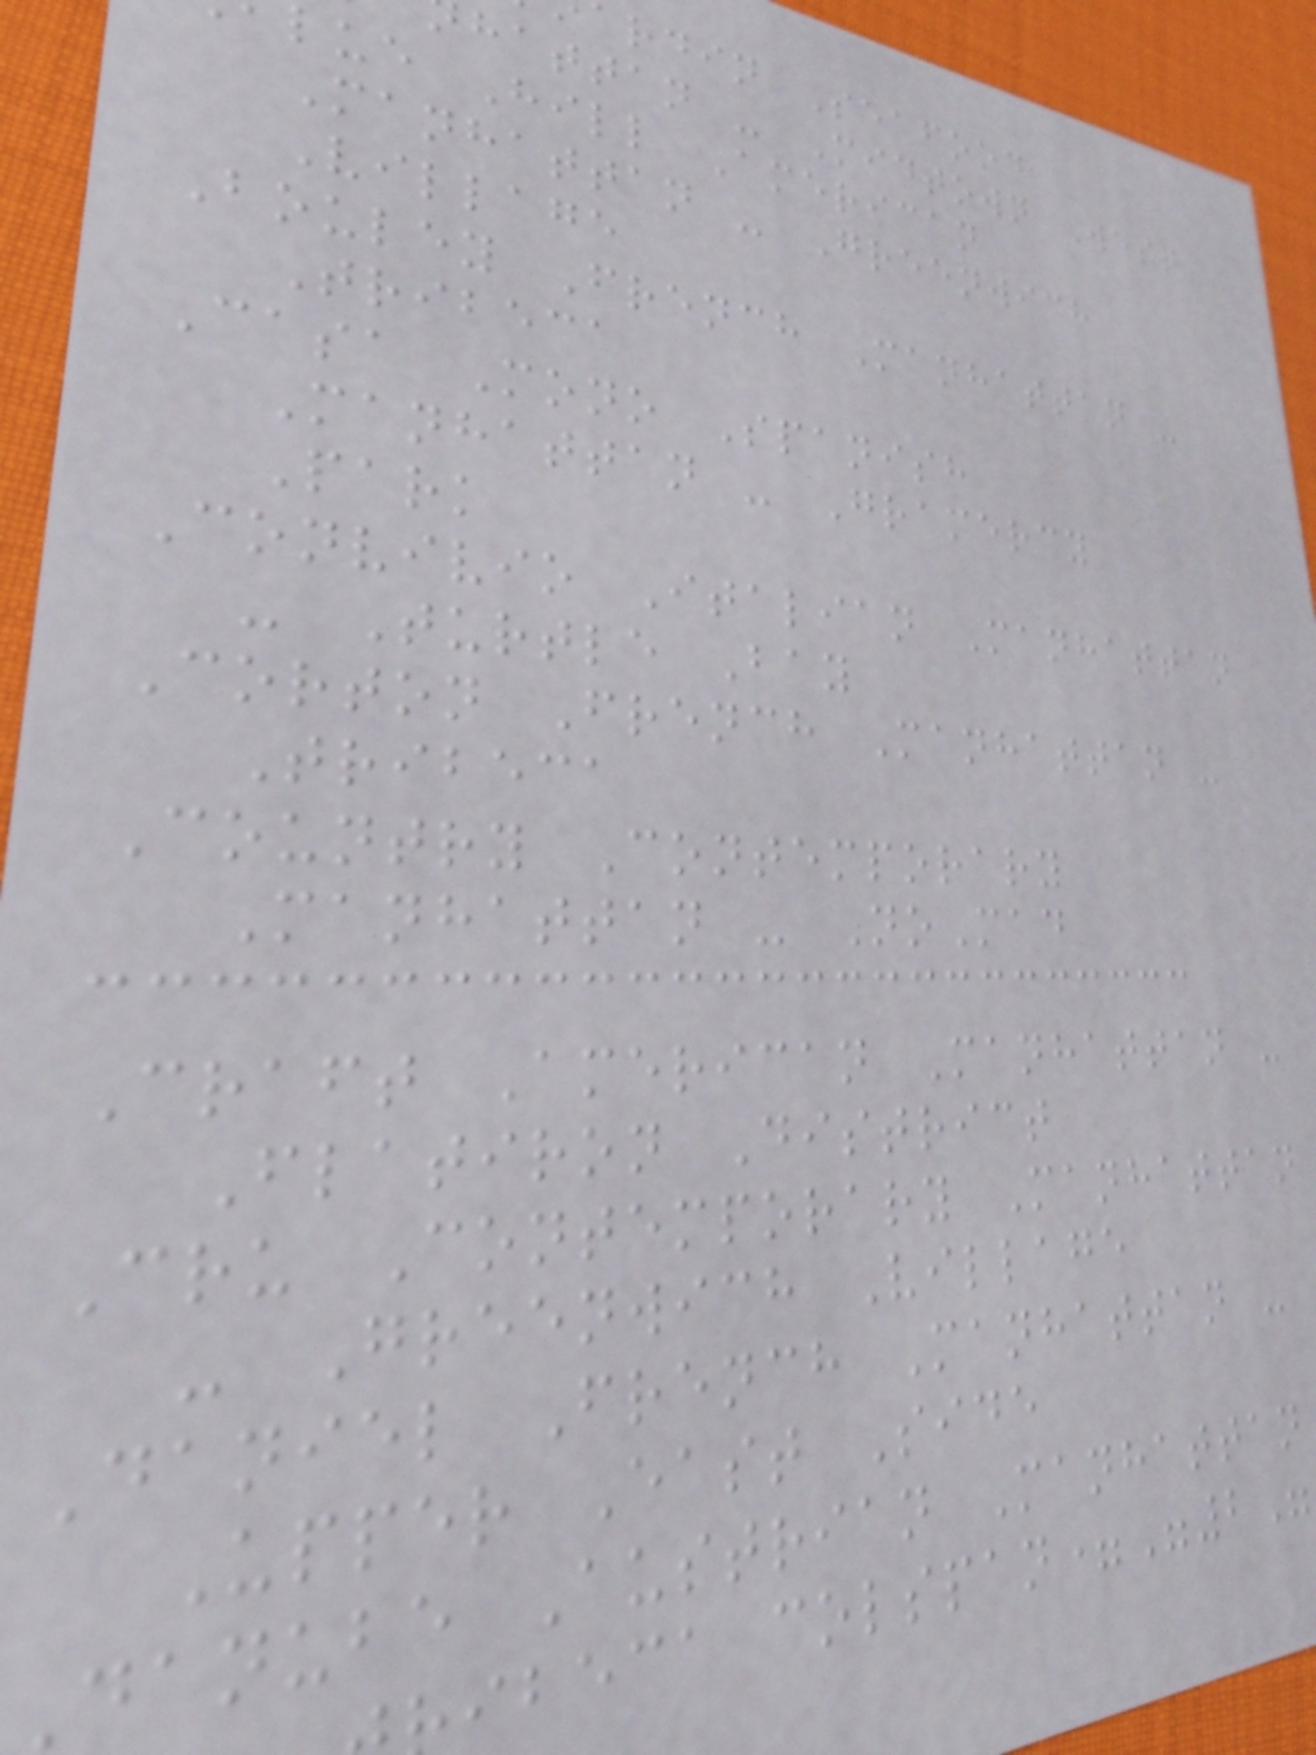rdin Seafood
hattan - Midtown West
lue Hill American
Manhattan - Greenwich
Village
Bouley French Manhattan -
Tribeca
Casa Mono Spanish
Manhattan - Gramercy
Park
Convivio Italian Manhattan
- Turtle Bay
Corton French Manhattan -
Tribeca
Country Contemporary
Manhattan - NoMad
Craft American Manhattan -
Flatiron District
Cru Contemporary Manhattan
- Greenwich Village
Daniel French Manhattan -
Upper East Side
danube Austrian Manhattan
ibeca colspan="2"
